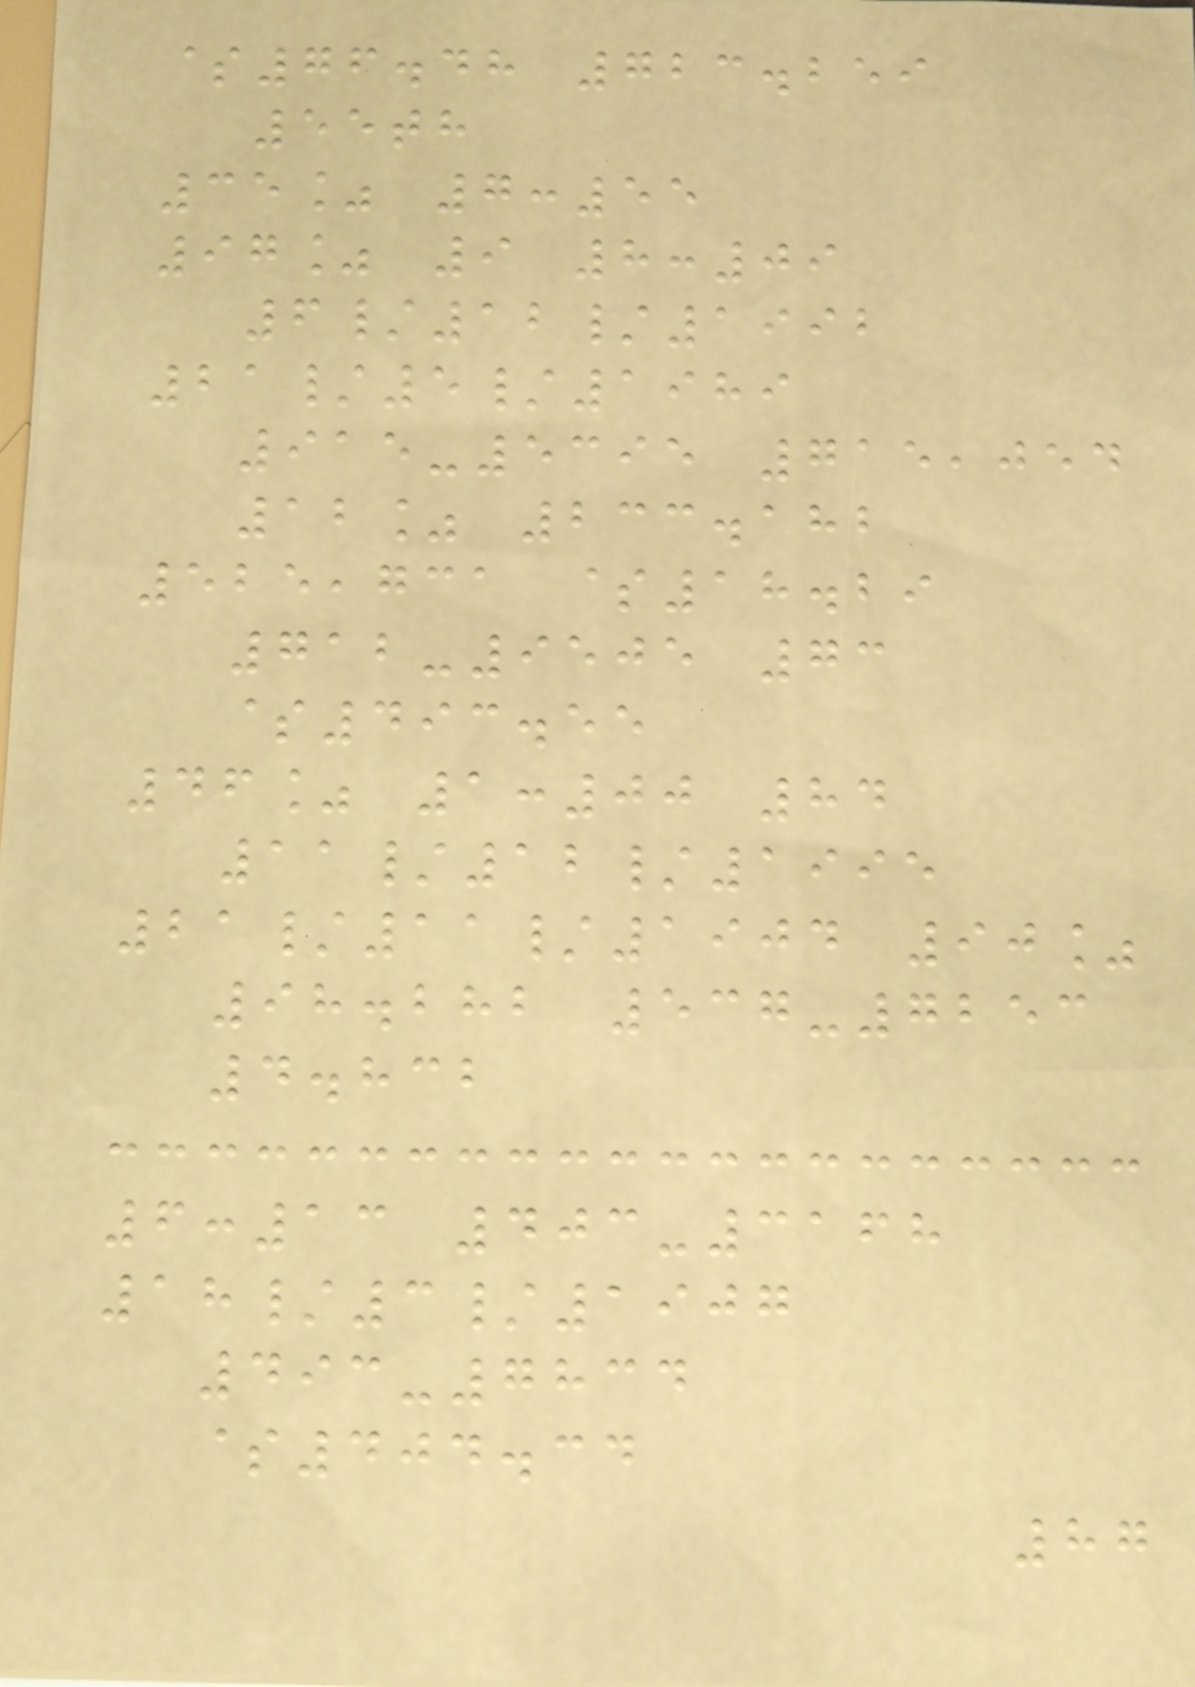$76.48 723.259
55th
35% 7:55
97% 9 8:09
6/12/1992
21/5/1989
915-5395 715,054
12% 233.182
525,731 $18.29
712-9505 73
$493.55
46% 1:00 84
11/12/1995
21/11/1904 90%
98.282 537-7253
4.832
6:13 403-3168
18/3/1907
493-7834
$404.34
87
